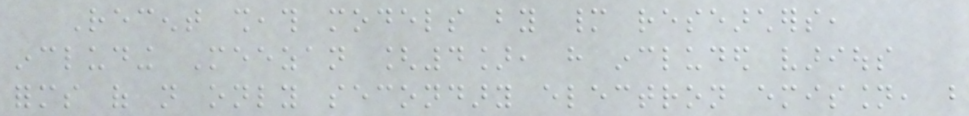Recent sheath models by many researchers,
including Meezan [4], have included various
forms of not only secondary electron emission, but
